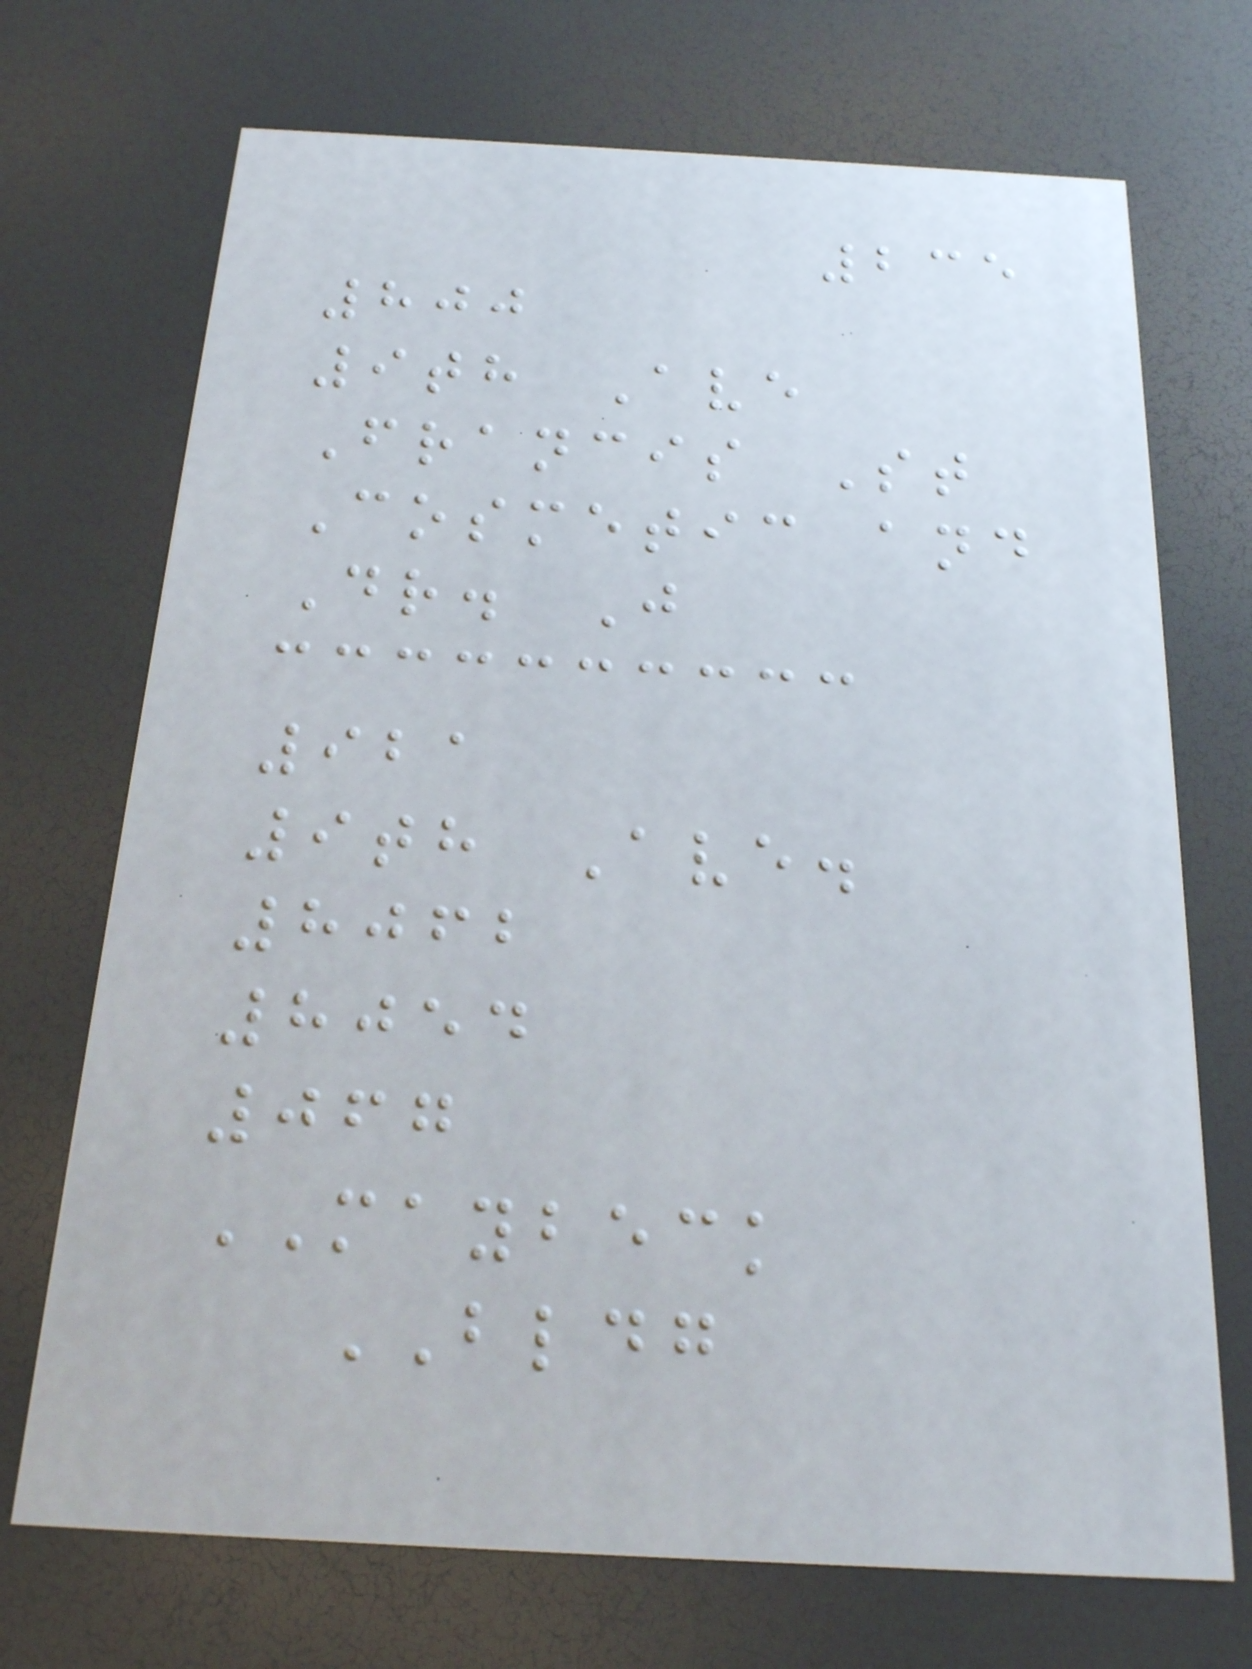235
800
9th Ave
Francis St
Cosmetic and
Dr. J
921
9th Ave.
8062
8054
067
MAYBECK
BLDG
